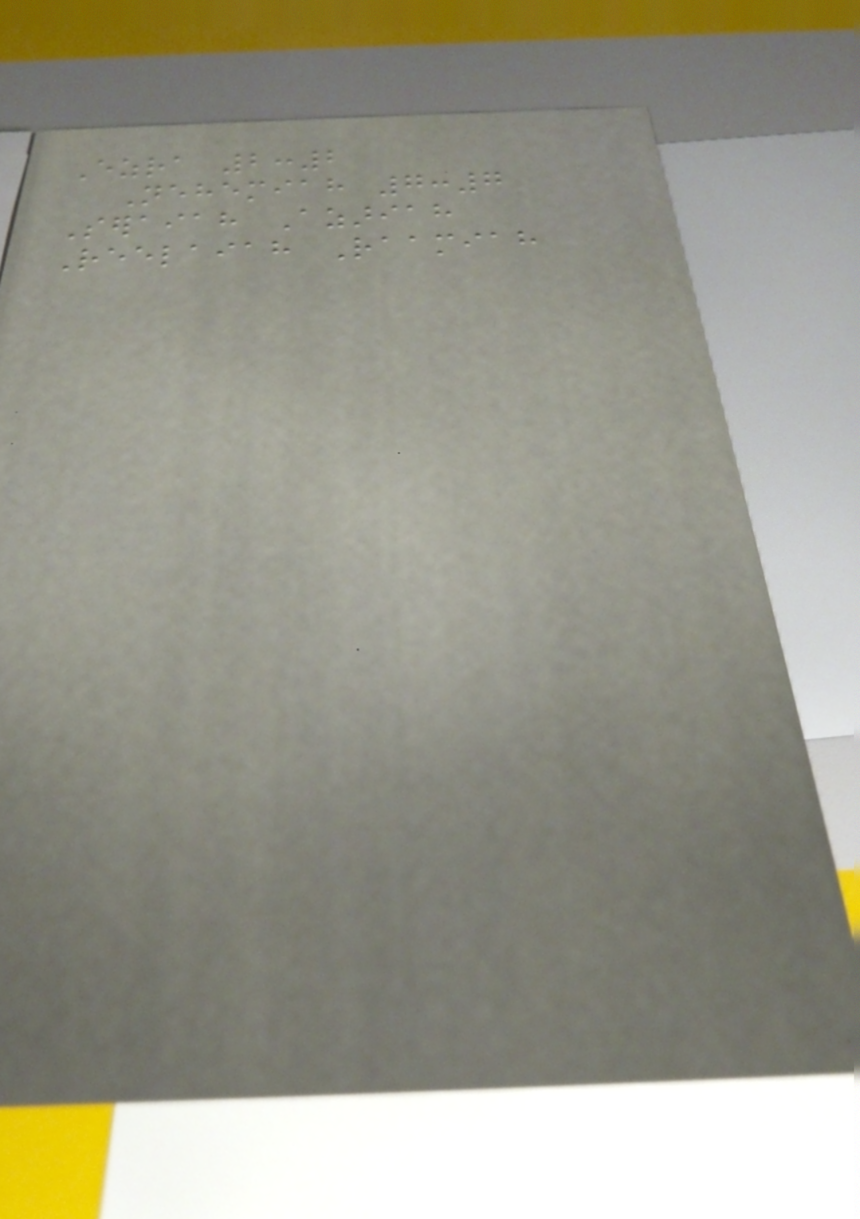Ezra 2:2
Nehemiah 7:7
Seraiah Azariah
Reelaiah Raamiah
